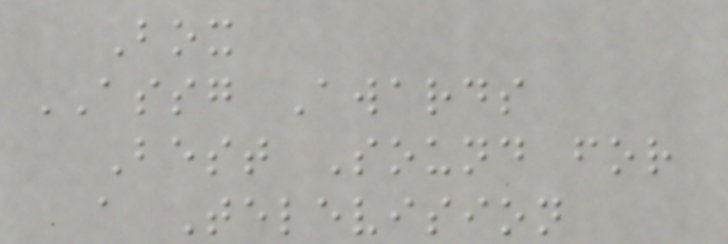Box
ASSG Awards
Best Sound for
a Television
